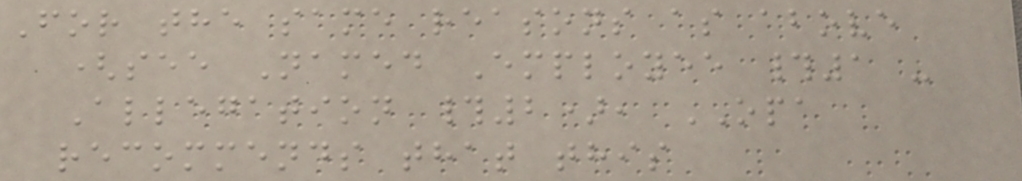For the same reasons as above
(see Named Employee #1 -
Allegation #2), OPA
recommends that this
